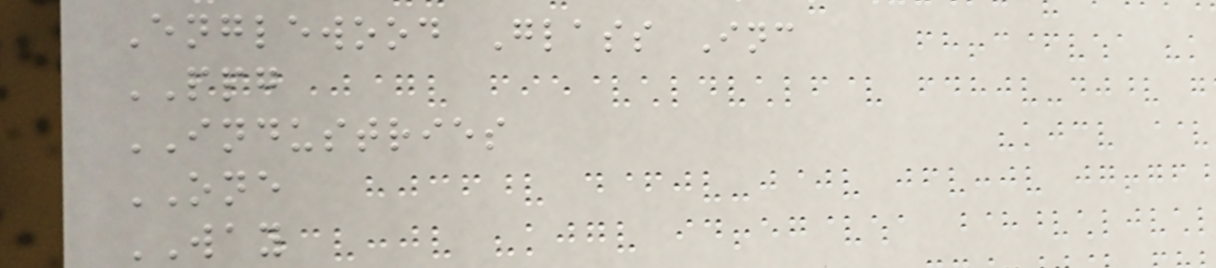Englewood Glass Inc
PPG
INDUSTRIES
ONE
WAY
